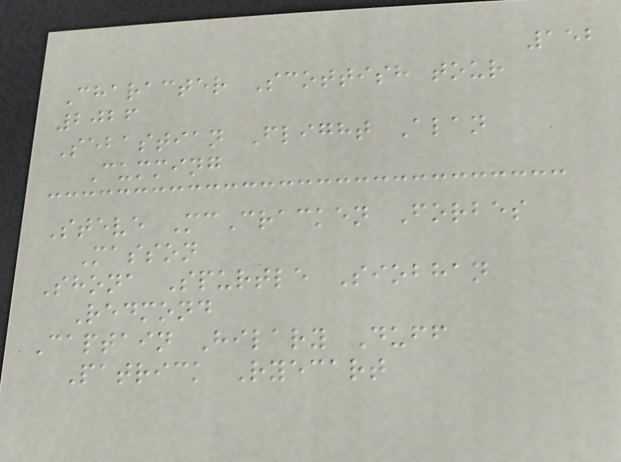152
Character Scottish tour
2026
Sebastian Flight Alan
Cumming
Steve McCracken Forbes
Masson
Shona Spurtle Siobhan
Redmond
Captain Hilary Duff
Patrick Ryecart
